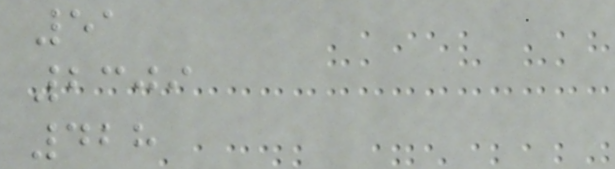51
2309
428
